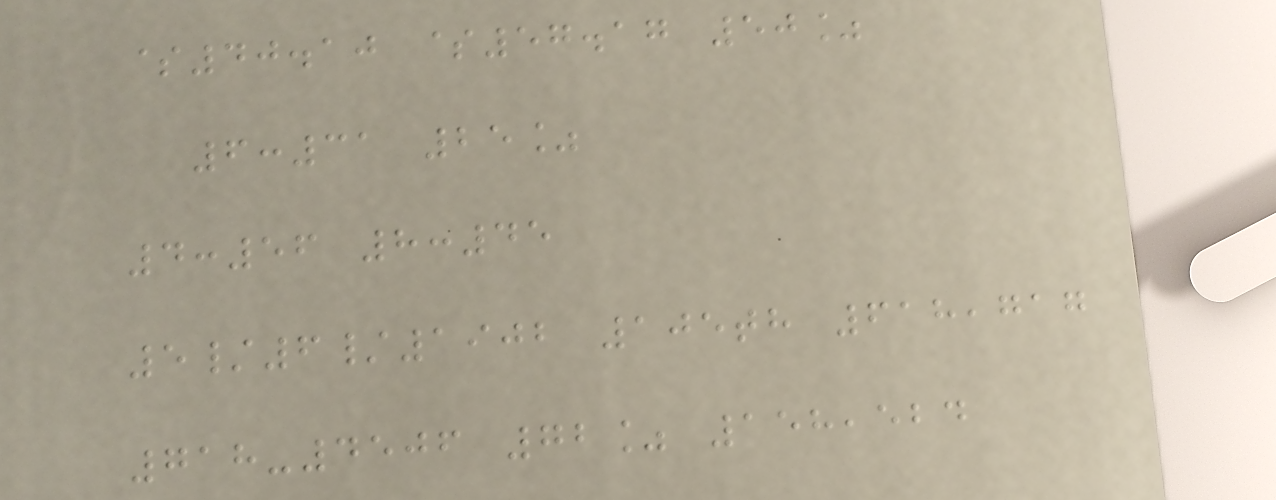$40.10 $57.17 50%
6:31 25%
4:56 8:45
5/6/1902 105th 618,717
718-4506 72% 158,524
